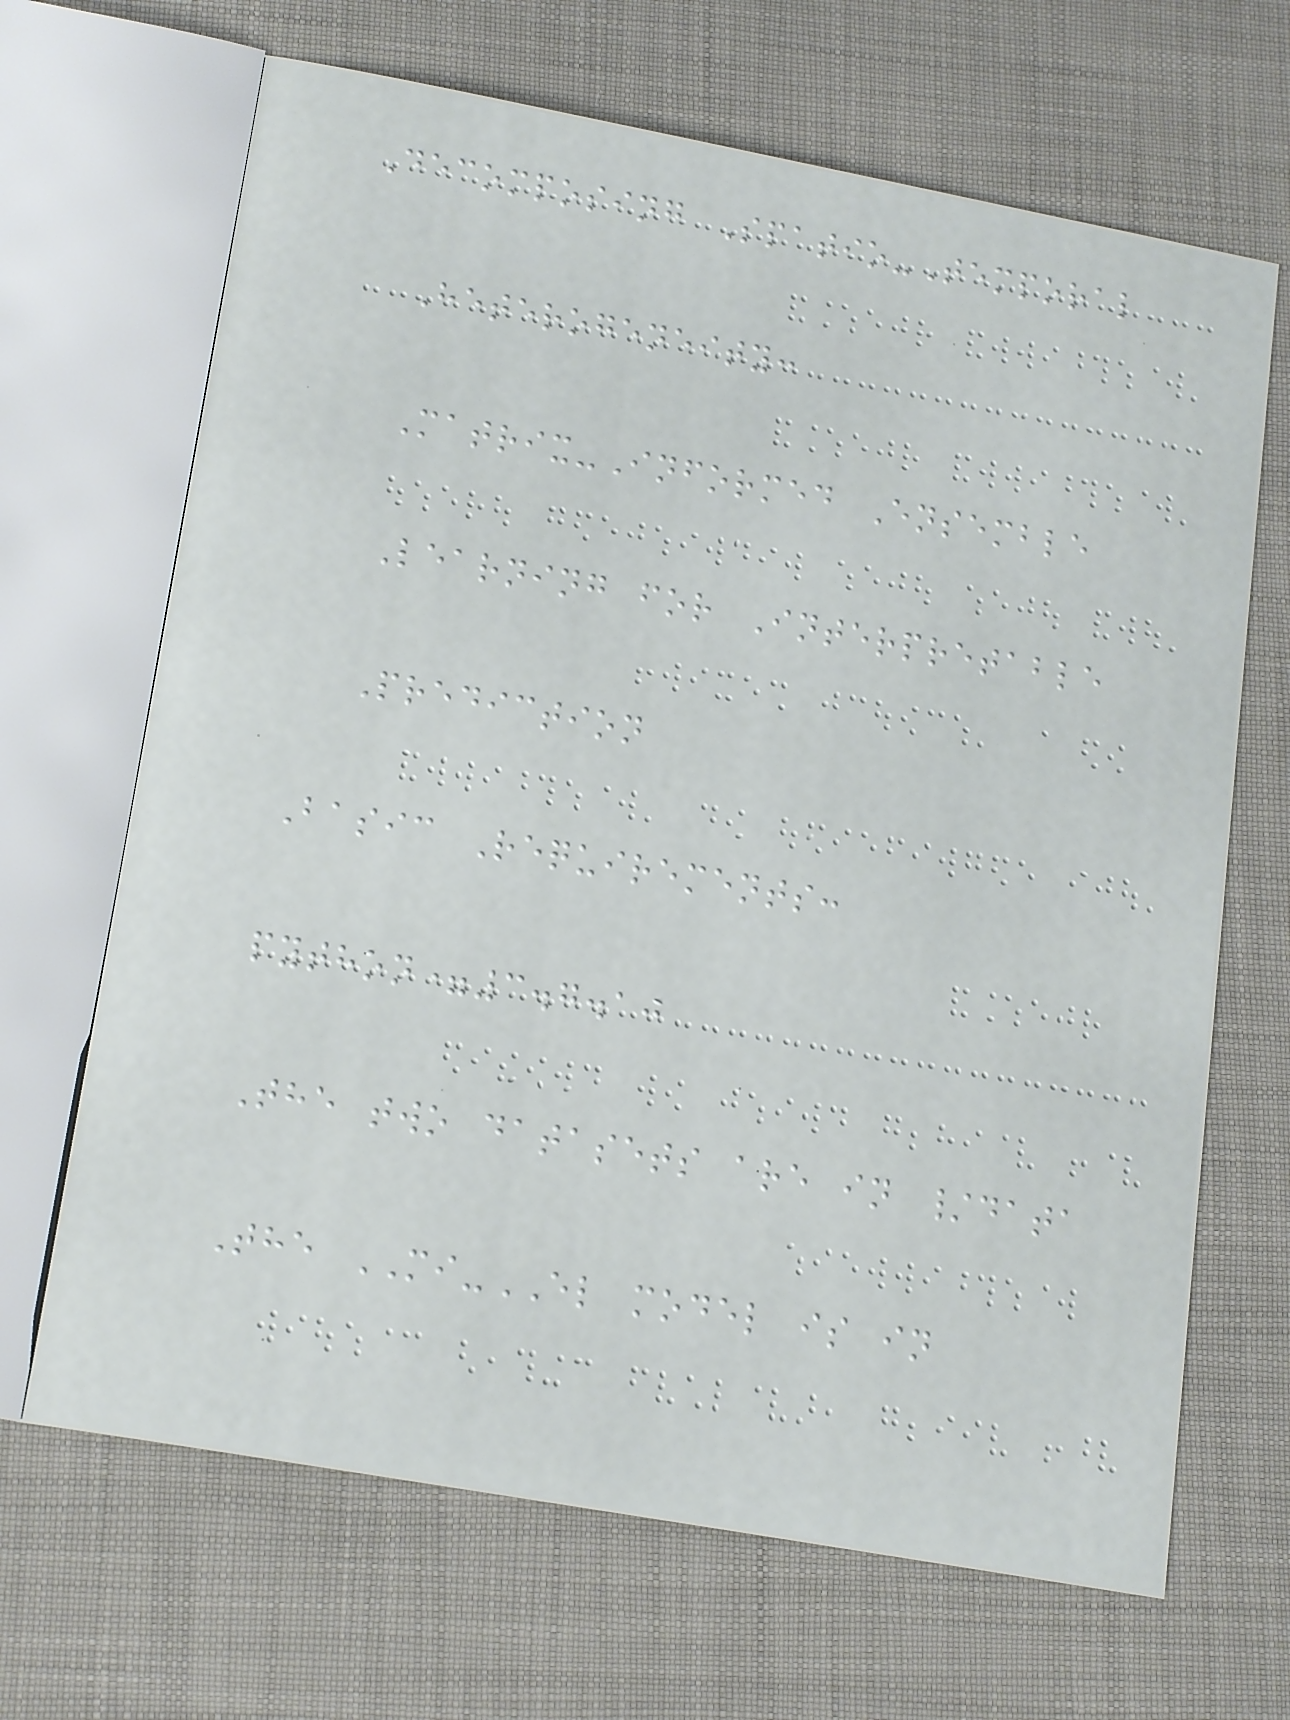Decomposing Spatio-Temporal
Heterogeneity:
Matrix-Informed Ensemble
Learning for Interpretable
Prediction
Basic Requirements:
python=3.7.10
The two datasets are in /data
The MI-EL model is in
